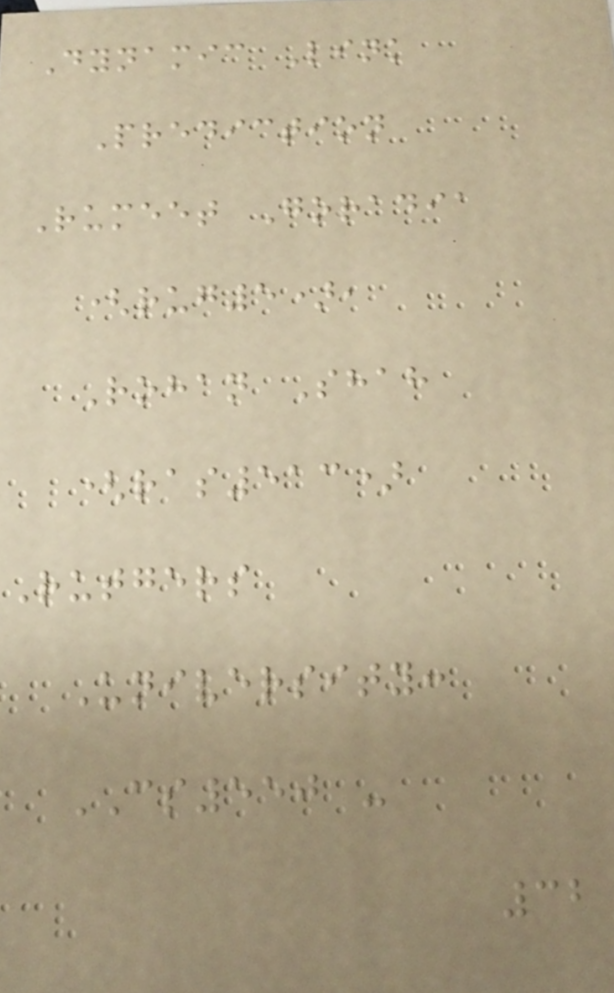Dynamic Link
Prediction
Rumeet Goradia
(rug5),
Rohan Shah
(ras513)
Rutgers
University:
CS550 -
32
